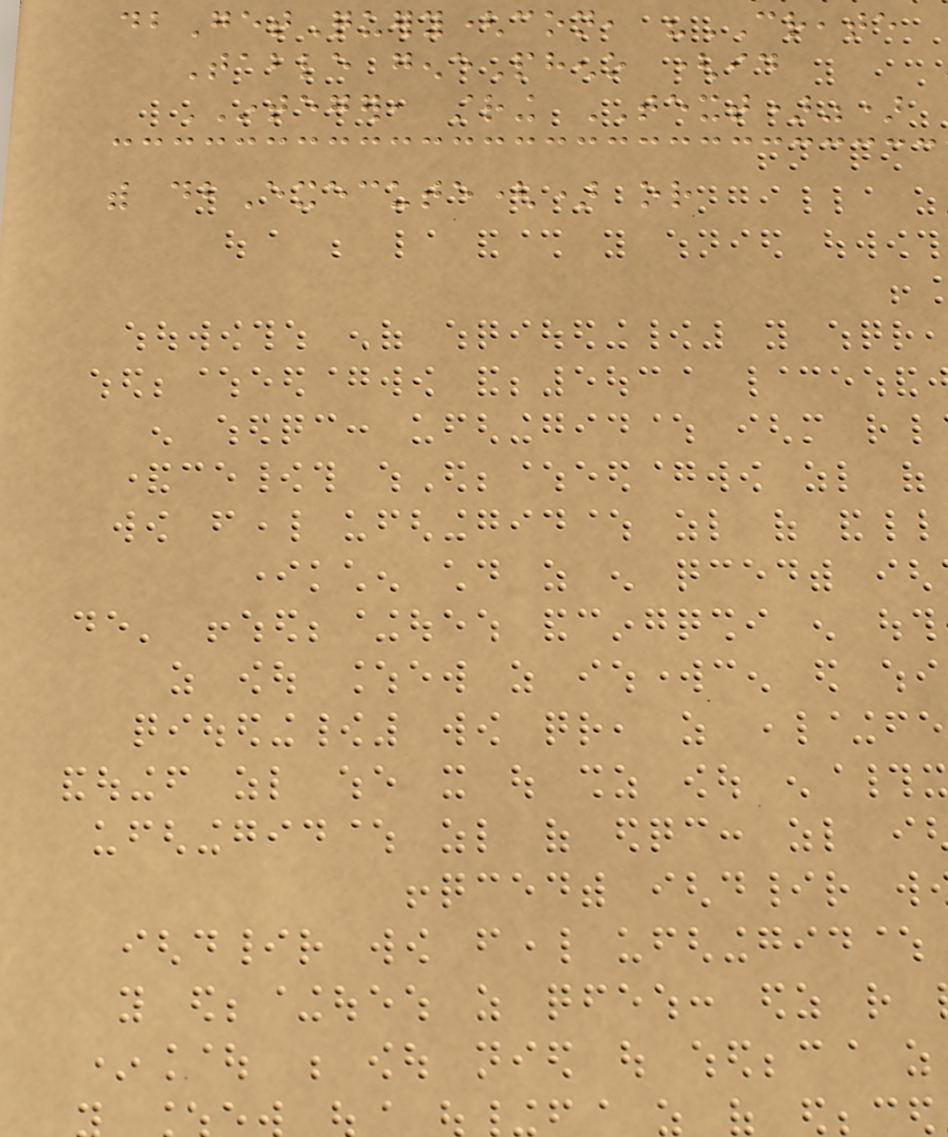dbGetQuery(con, "CREATE
Table genePheno (id
INTEGER, string TEXT)")
with dbExecute() or
